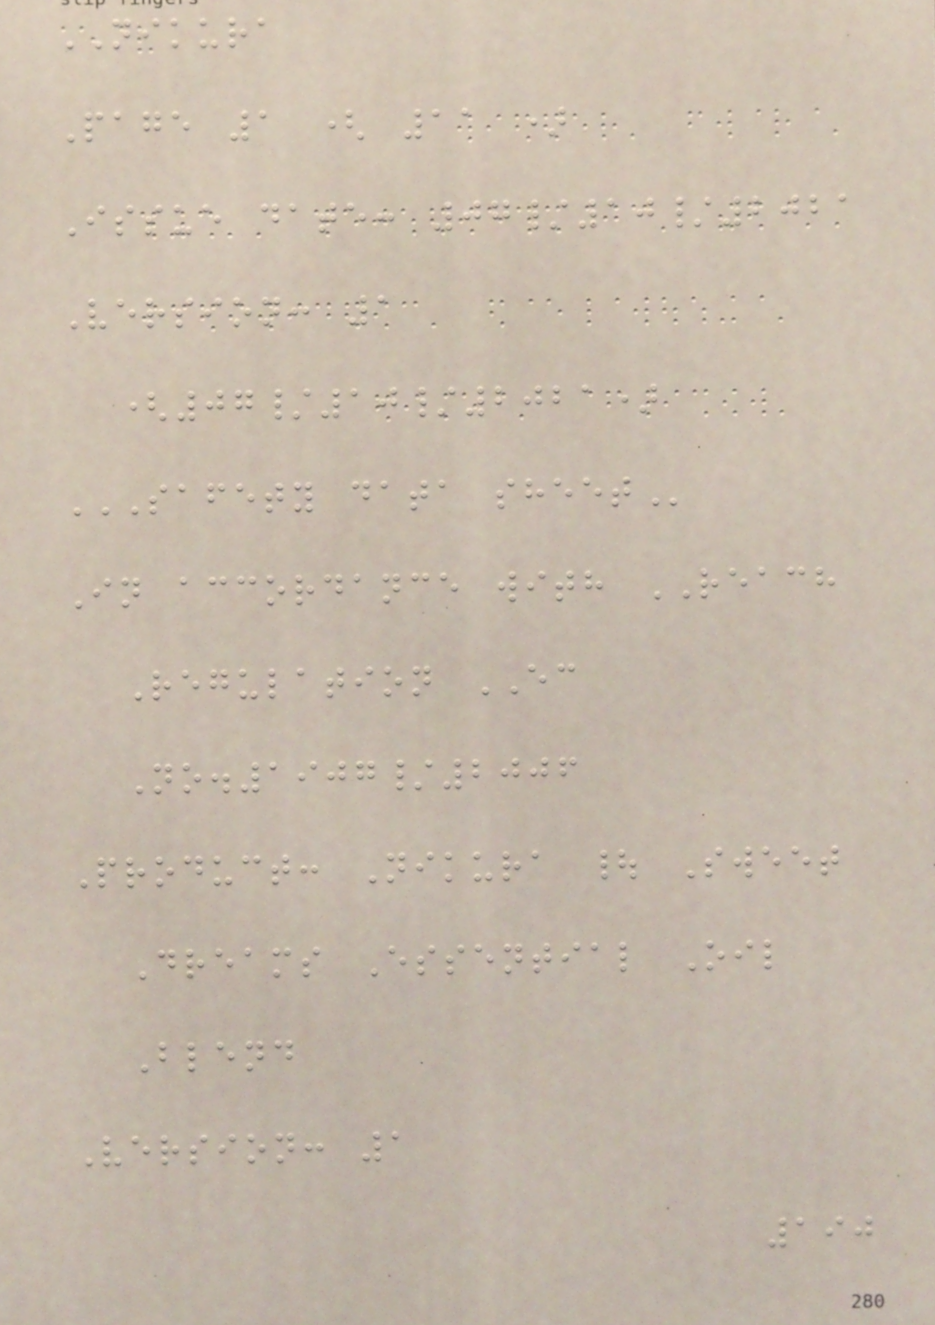NIKURA
Page 1 ( 11 )
Issue date: 07/10/2021
Version: 1
(07/10/2021)
SAFETY DATA SHEET
In accordance with REACH
Regulation EC
No.1907/2006
Product: Nikura | Sweet
Dreams Essential Oil
Blend
Version: 1
190
